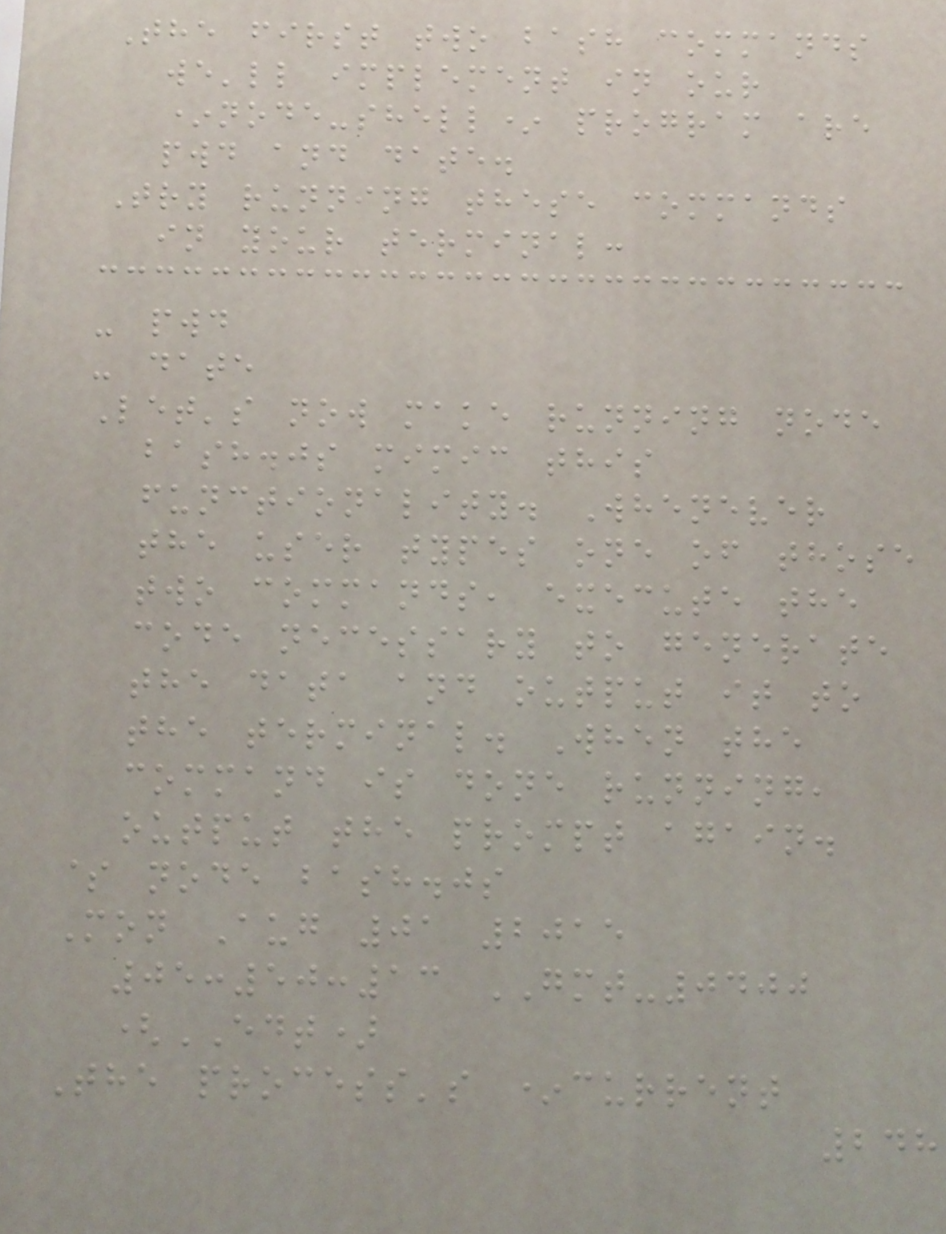The first two bash commands
we'll implement in our
*node-shell* program are
pwd and date.
Try running these commands
in your terminal:
- pwd
- date
Let's now make running node
bash.js mimic this
functionality. Whenever
the user types one of those
two commands, execute the
code necessary to generate
the data and output it to
the terminal. When the
command is done running,
output the prompt again.
$ node bash.js
Mon Aug 01 2015
05:50:13 GMT-0400
(EDT)
The process's *current
248
